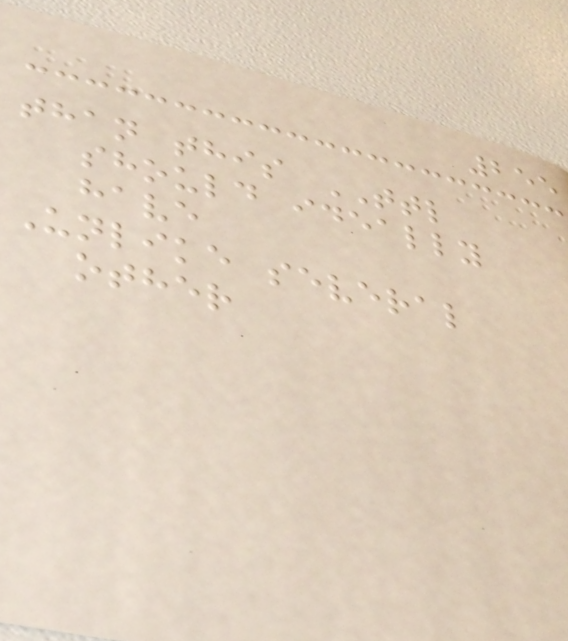255
than this TTL
should ideally
have
Unlike several
other
